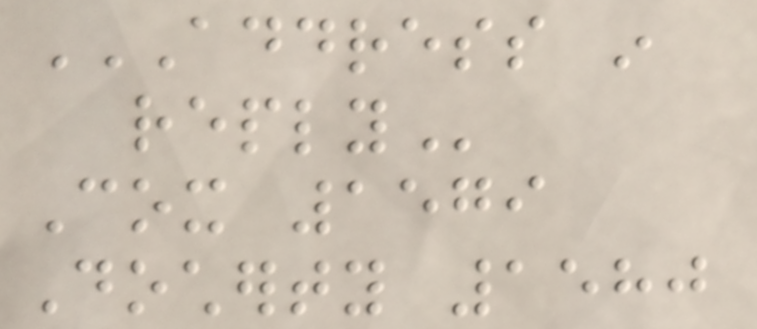ADDRESS IN
REPLY
Cox 1579
Docherty 1580
